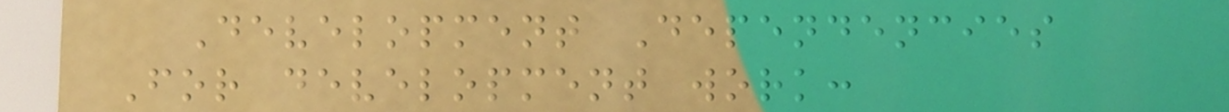Development Dependencies
For development work:
